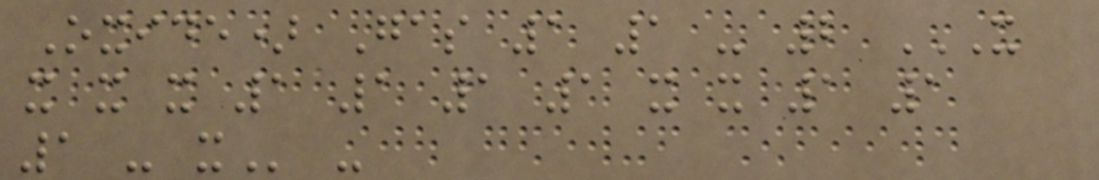Oxide) Gas 1 1 - 2 X
X X X 1 1 1 1 X X 1 1
1 - X -
